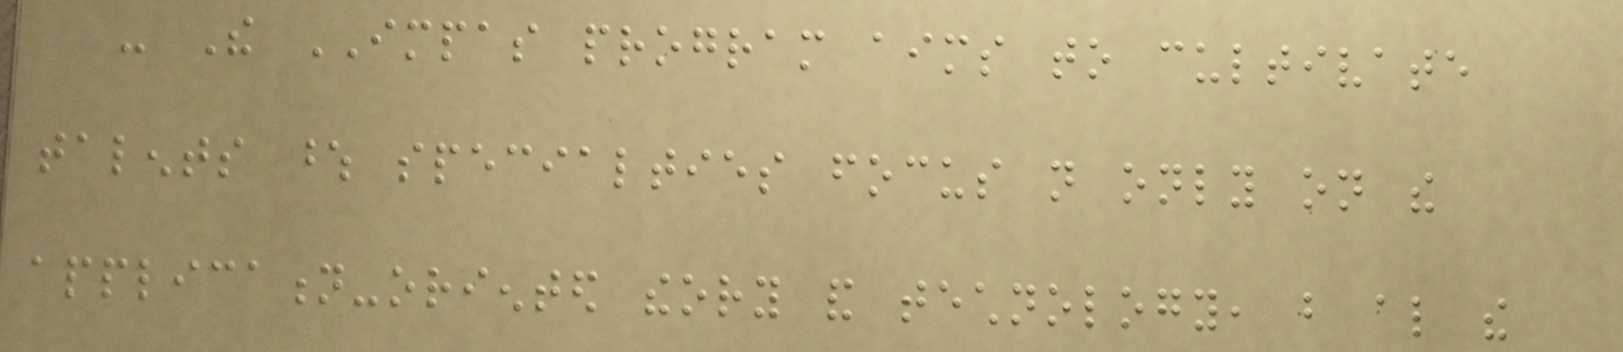- The IMPAS program aims to cultivate
talents whose specialties focus not only on the
application-oriented theory and technology, but also the
